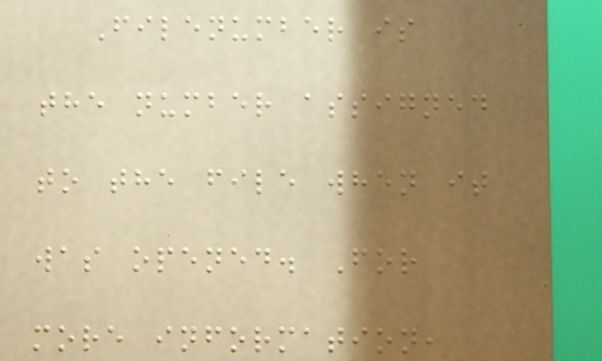Filenumber is
the number assigned
to the file when it
was opened. For
more information,
